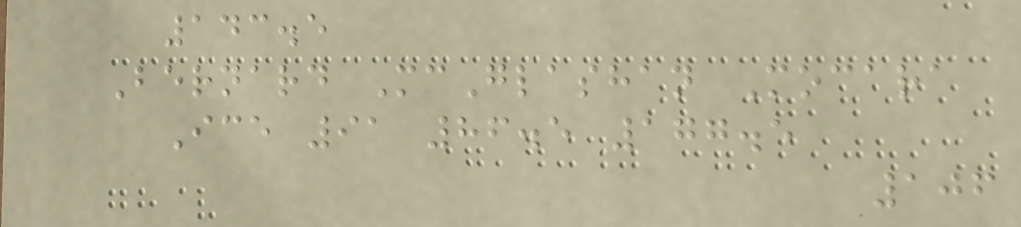143.5
Bernard McGlashan Mocara
Ice 91 86.5 177.5
106
